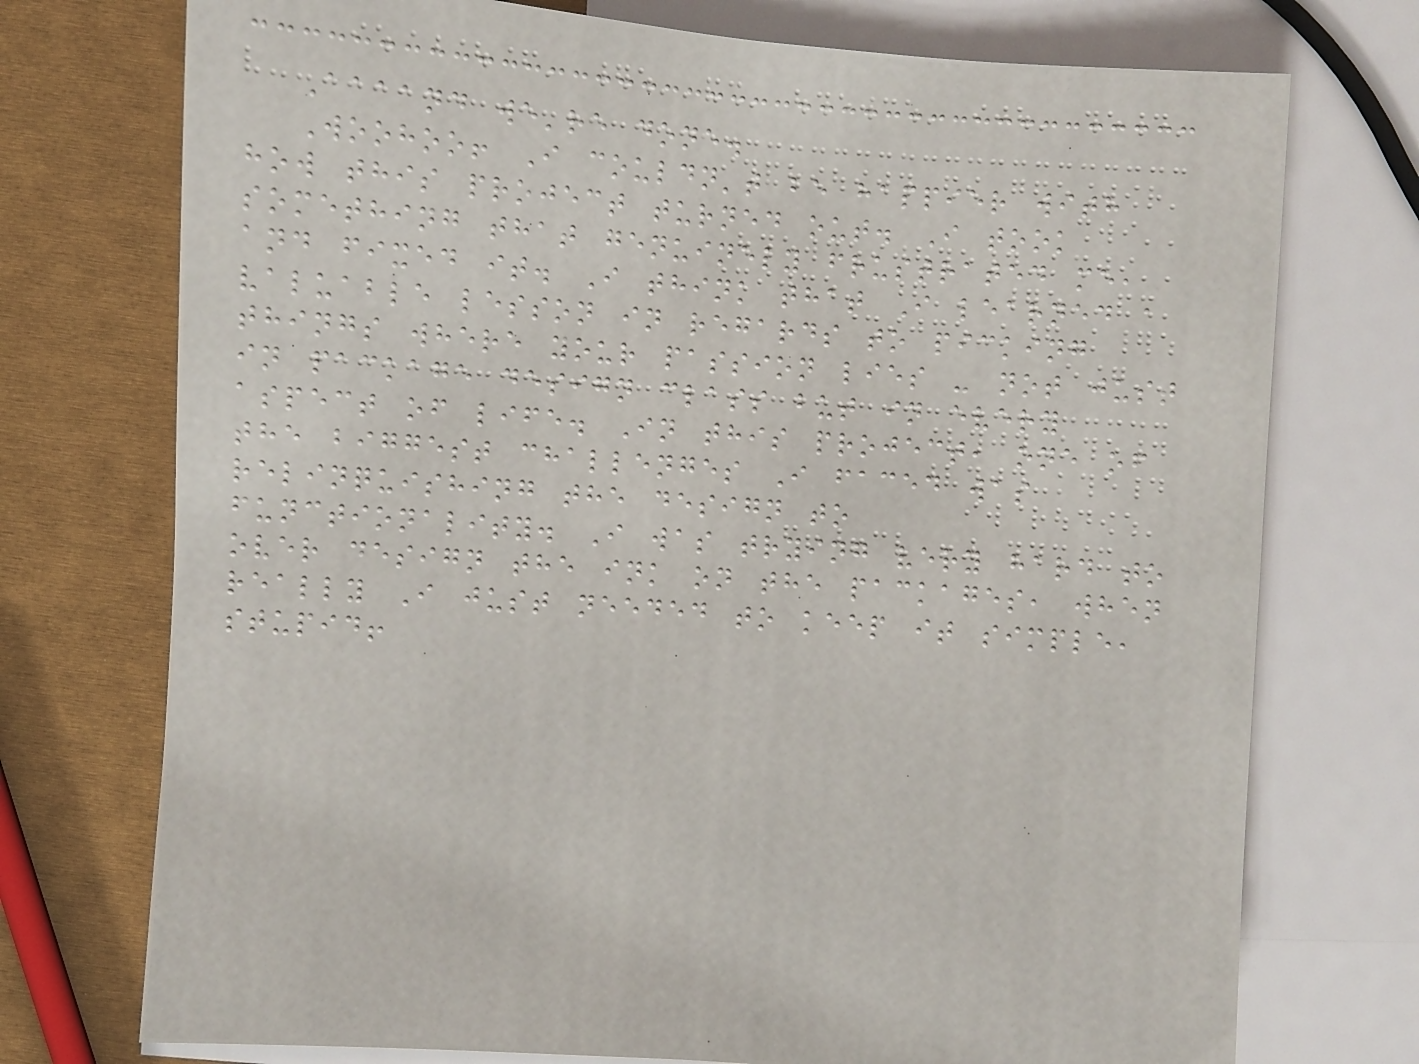Aaaand we're done.
Woohoo! I couldn't be happier with
how this project turned out. I took
something that genuinely frustrated me,
and fixed it. I think that I learned a
valuable lesson in regards to picking
things where your passion lies - not just
in package design class but in every
aspect of life. In this project, one of
the biggest challenges I faced was
relinquishing the design to
functionality. I was trying very hard to
over design the ink on the packages, when
really I just needed to keep it simple,
stupid!
